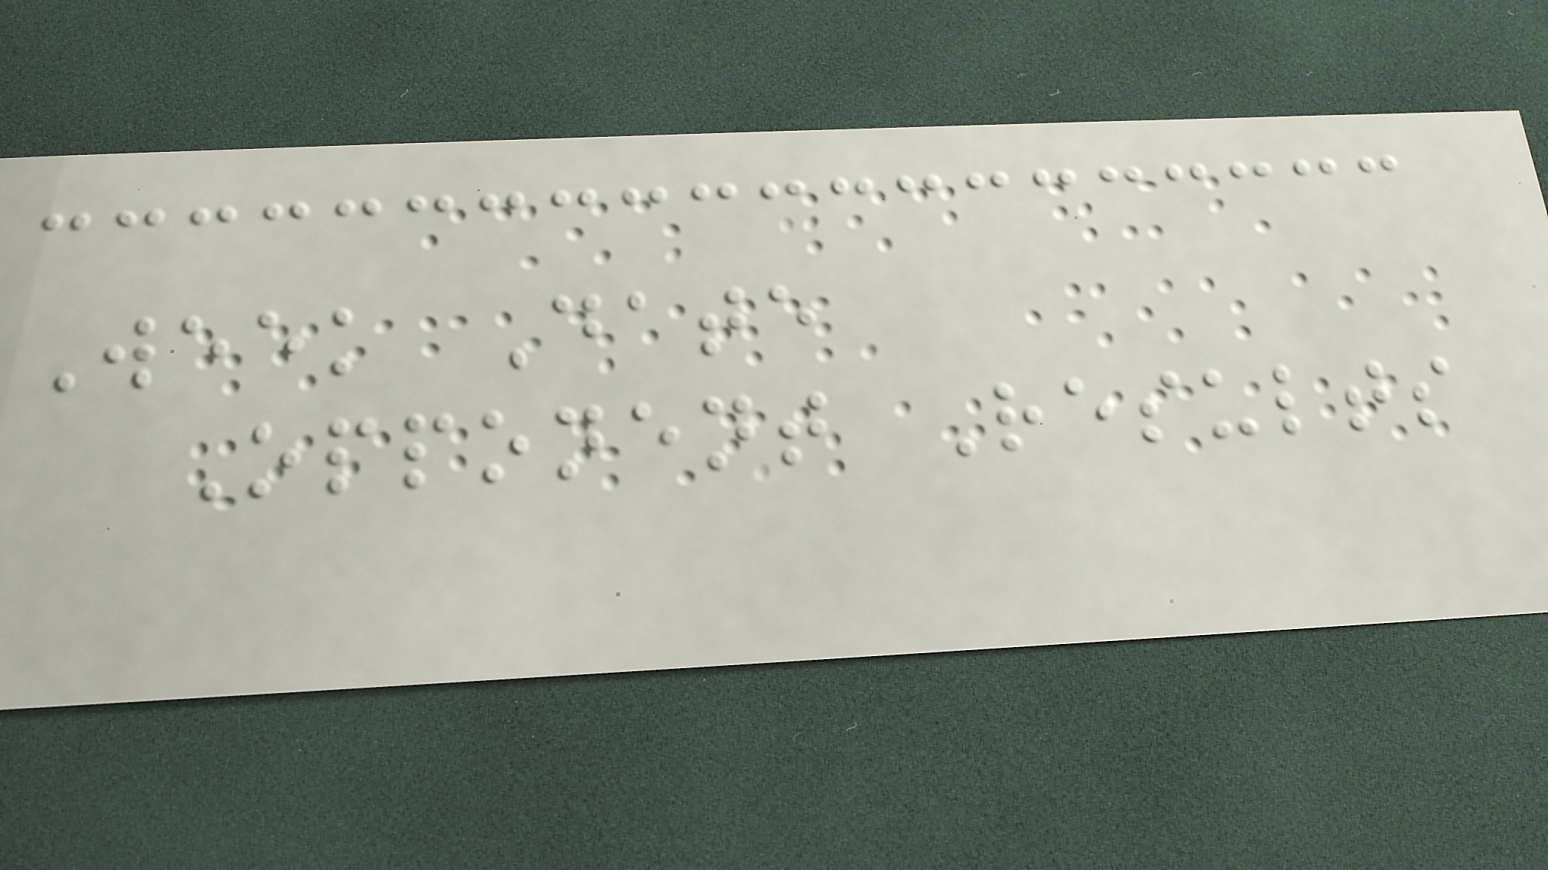Week Date
Opponent Results
